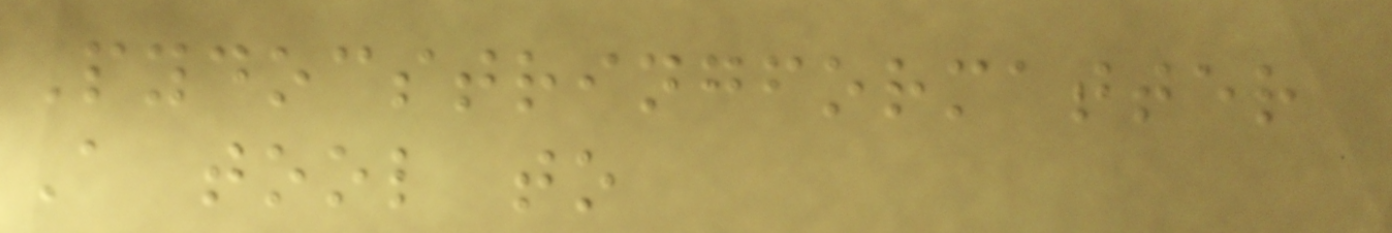Pydocstringformatter
A tool to
